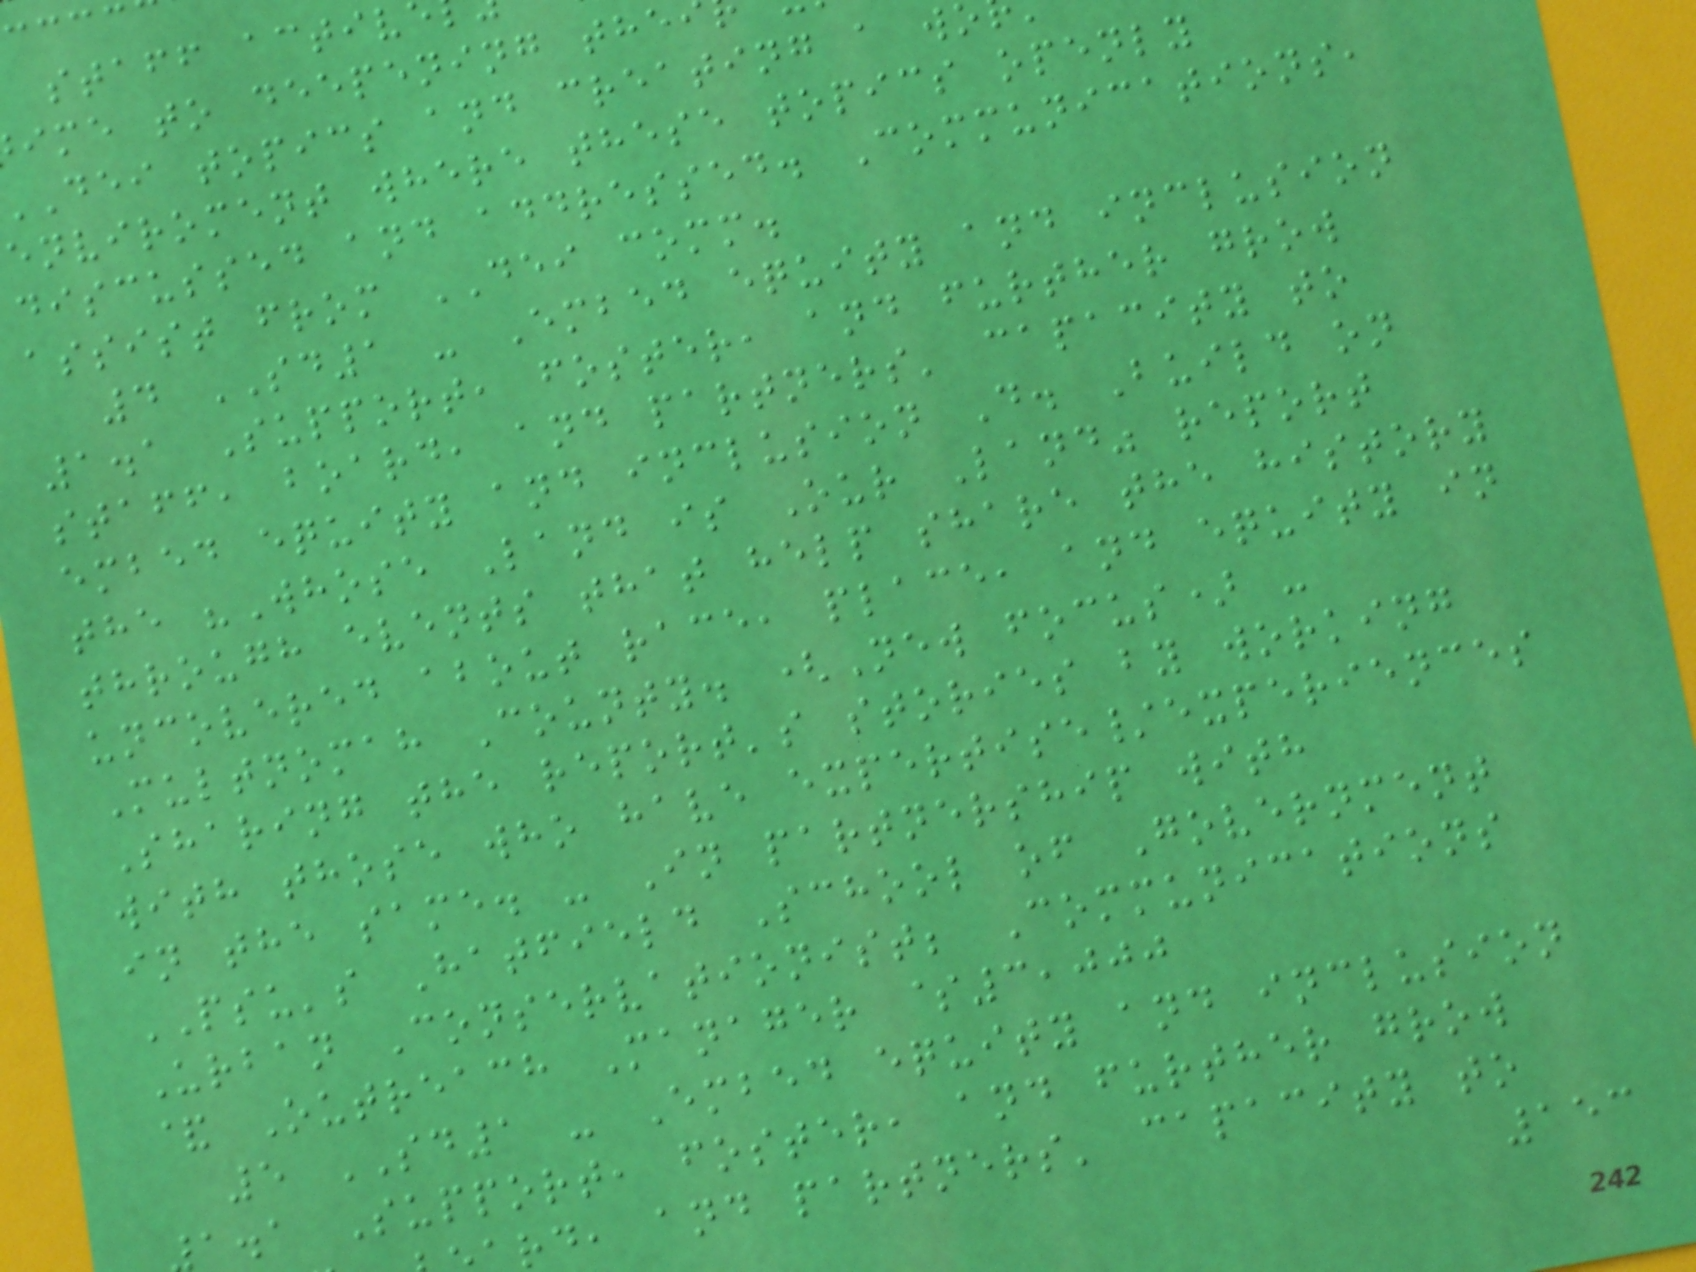staff activ
ime to deepening the
dei topics and creating a w
enviroment where these topics openly
discussed and addressed. Communications,
assist from DEI comm.
4 SD1 - Embed equity and inclusion
1.1 Support, foster, and further grow
staff, board, and partners' capacity to
embed equity and inclusion D. Build on
the "Whose Land is Our Land" report
through events that help share the history
uncovered about race, place, and equity in
Multnomah County. (New focus) -
Sharing the report's stories by working
with those who have expertise/experiences
in the same. - In partnership with
PSU's Hatfield School of Government
Urban Conservationist; Communications
& Outreach Manager $3,000
5 SD1 - Embed equity and inclusion
a.a Support, foster, and further grow
rd, and partners' capacity to
153
